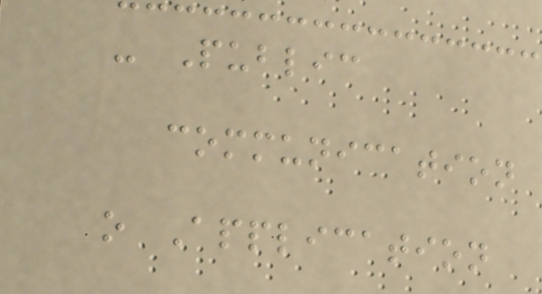- Public
communication
o Application
